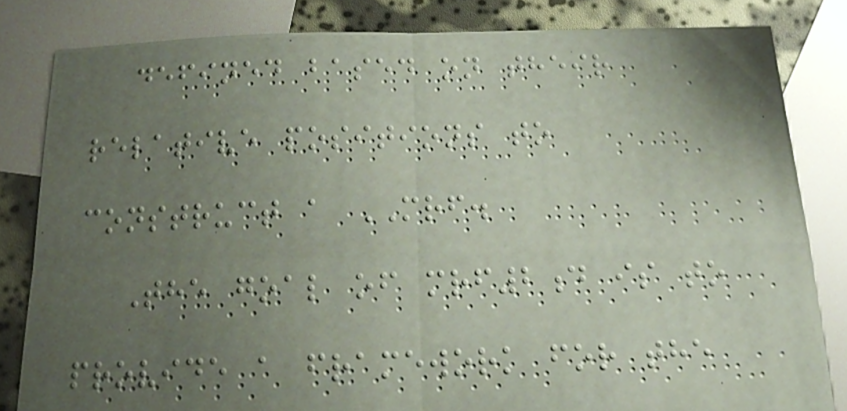defined based on their
relative positions to
construct a MRF.
The goal of mrf2d is to
provide a framework for the
